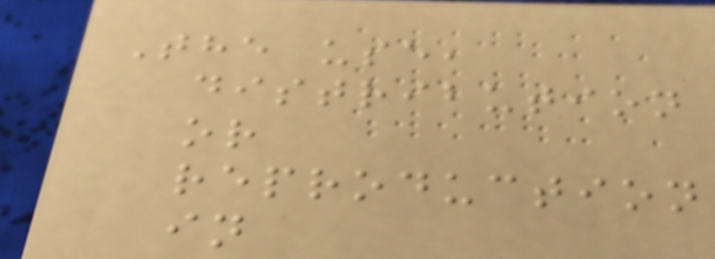The use,
distribution
or
reproduction
in
